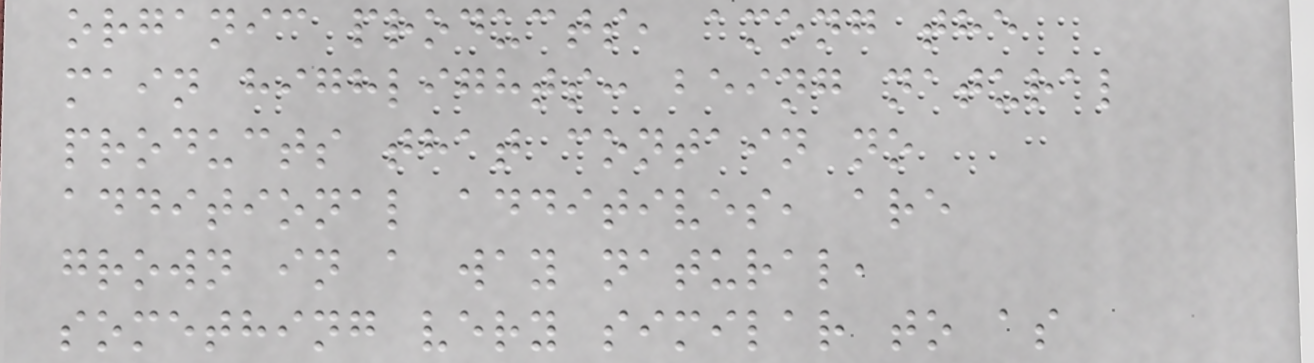organic products, among the
main highlights: being natural
products that contain no
additional additives, are
grown in a way natural,
something very similar to as
